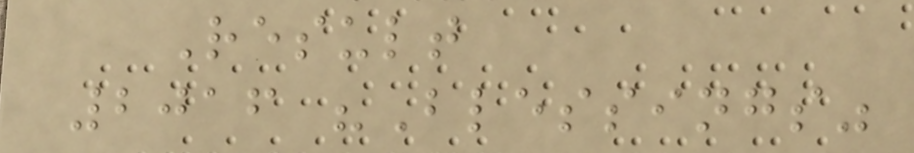Result
2016 "Blessings"
